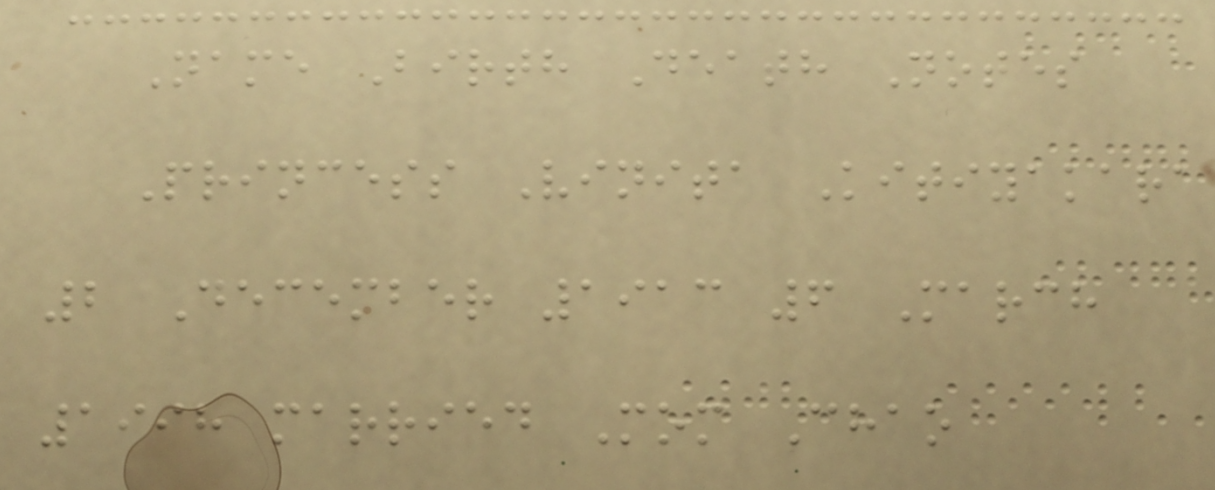Name Birth Death Notes
Princess Vinita Kitiyakara
2 December 1913 6 March
1998 married Mom Chao
